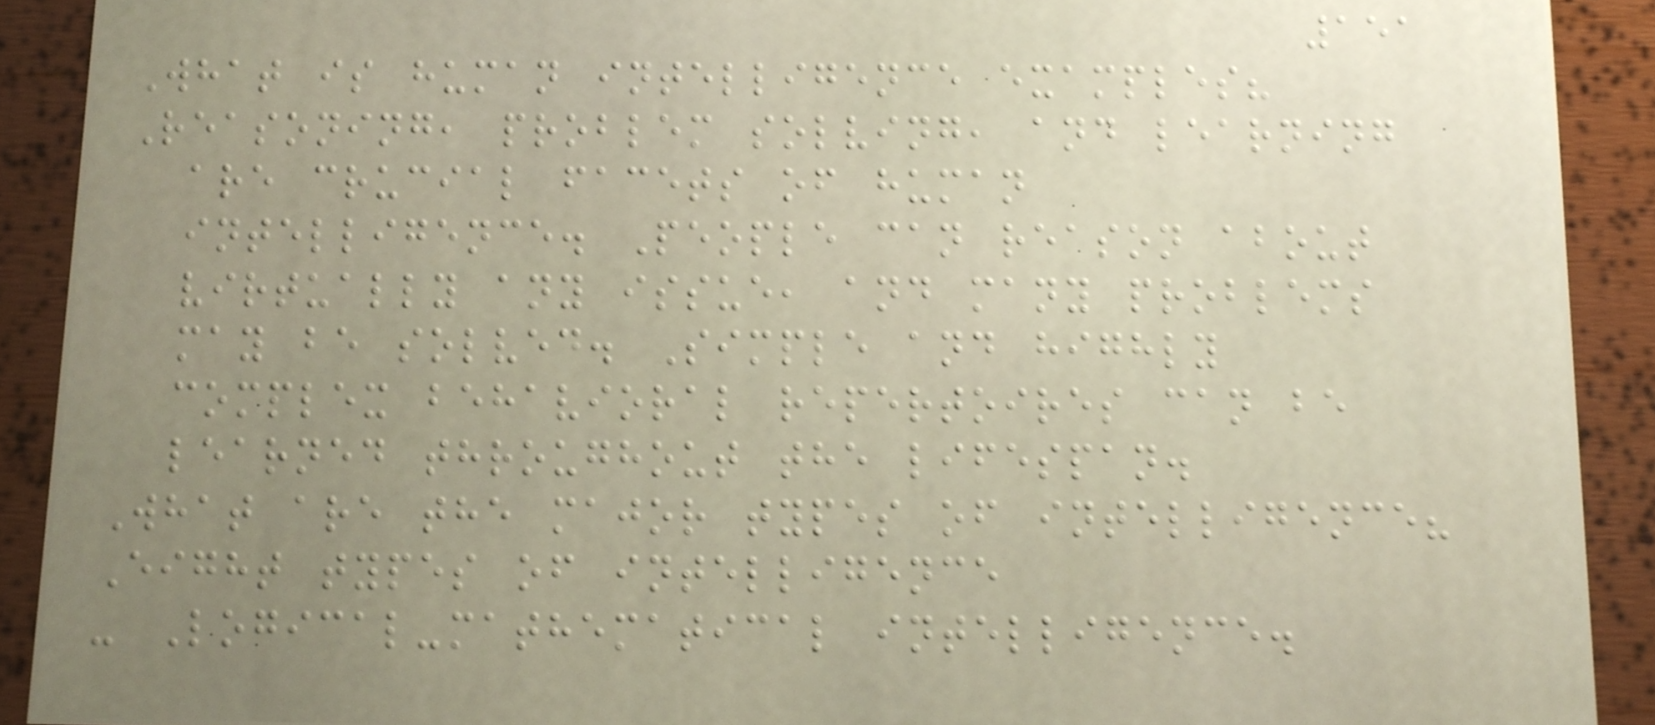151
What is human intelligence examples?
Reasoning, problem solving, and learning
are crucial facets of human
intelligence. People can reason about
virtually any issue, and many problems
may be solved. Simple and highly
complex behavioral repertoires can be
learned throughout the lifespan.
What are the major types of intelligence?
Eight types of intelligence
- Logical-mathematical intelligence.
